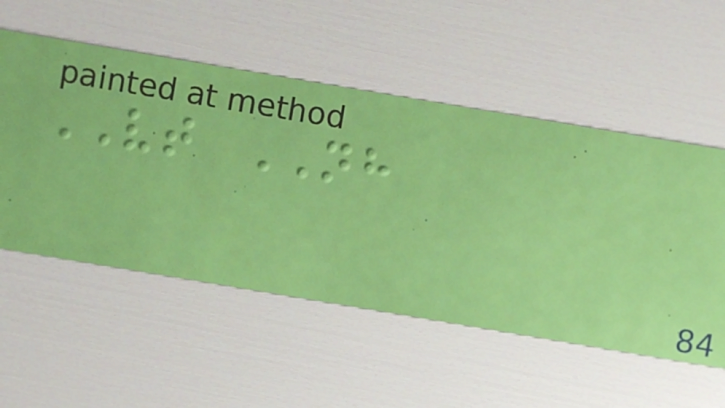VT NH
